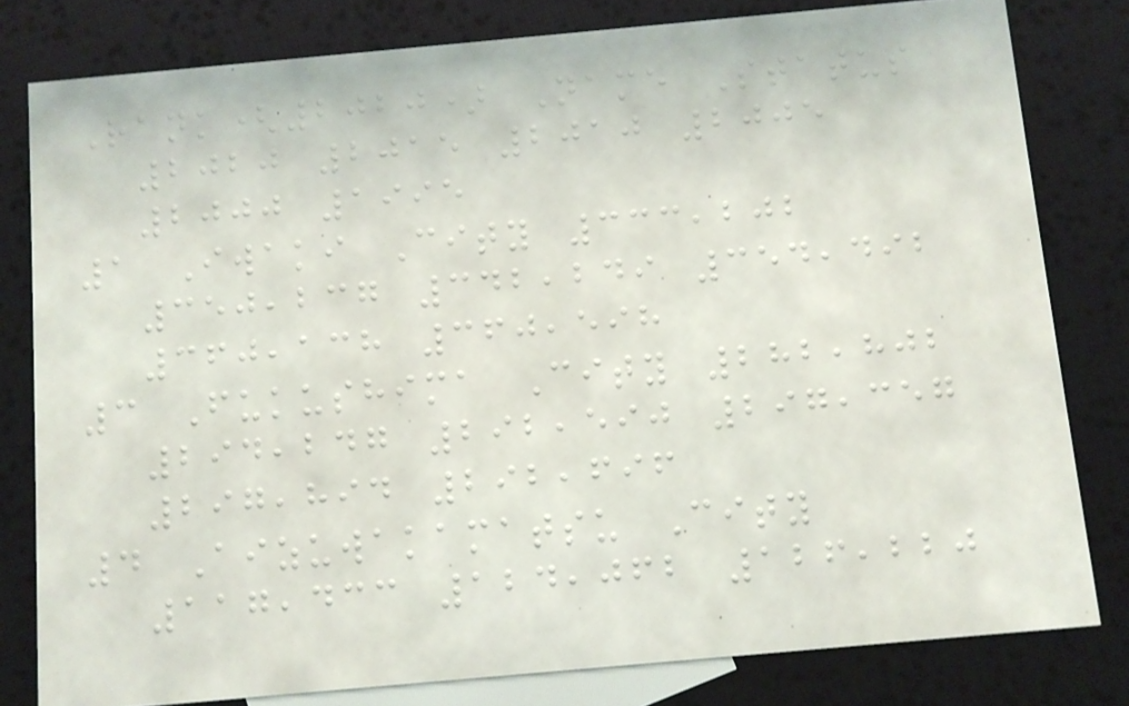Rank(2020) Name Status
2020 2015 2010 2005
2000 1995
1 Iwaki City 333,202
350,237 342,249 354,492
360,138 360,598
3 Fukushima City 282,802
294,247 292,590 297,357
297,894 292,696
4 Aizuwakamatsu City
117,433 124,062 126,220
